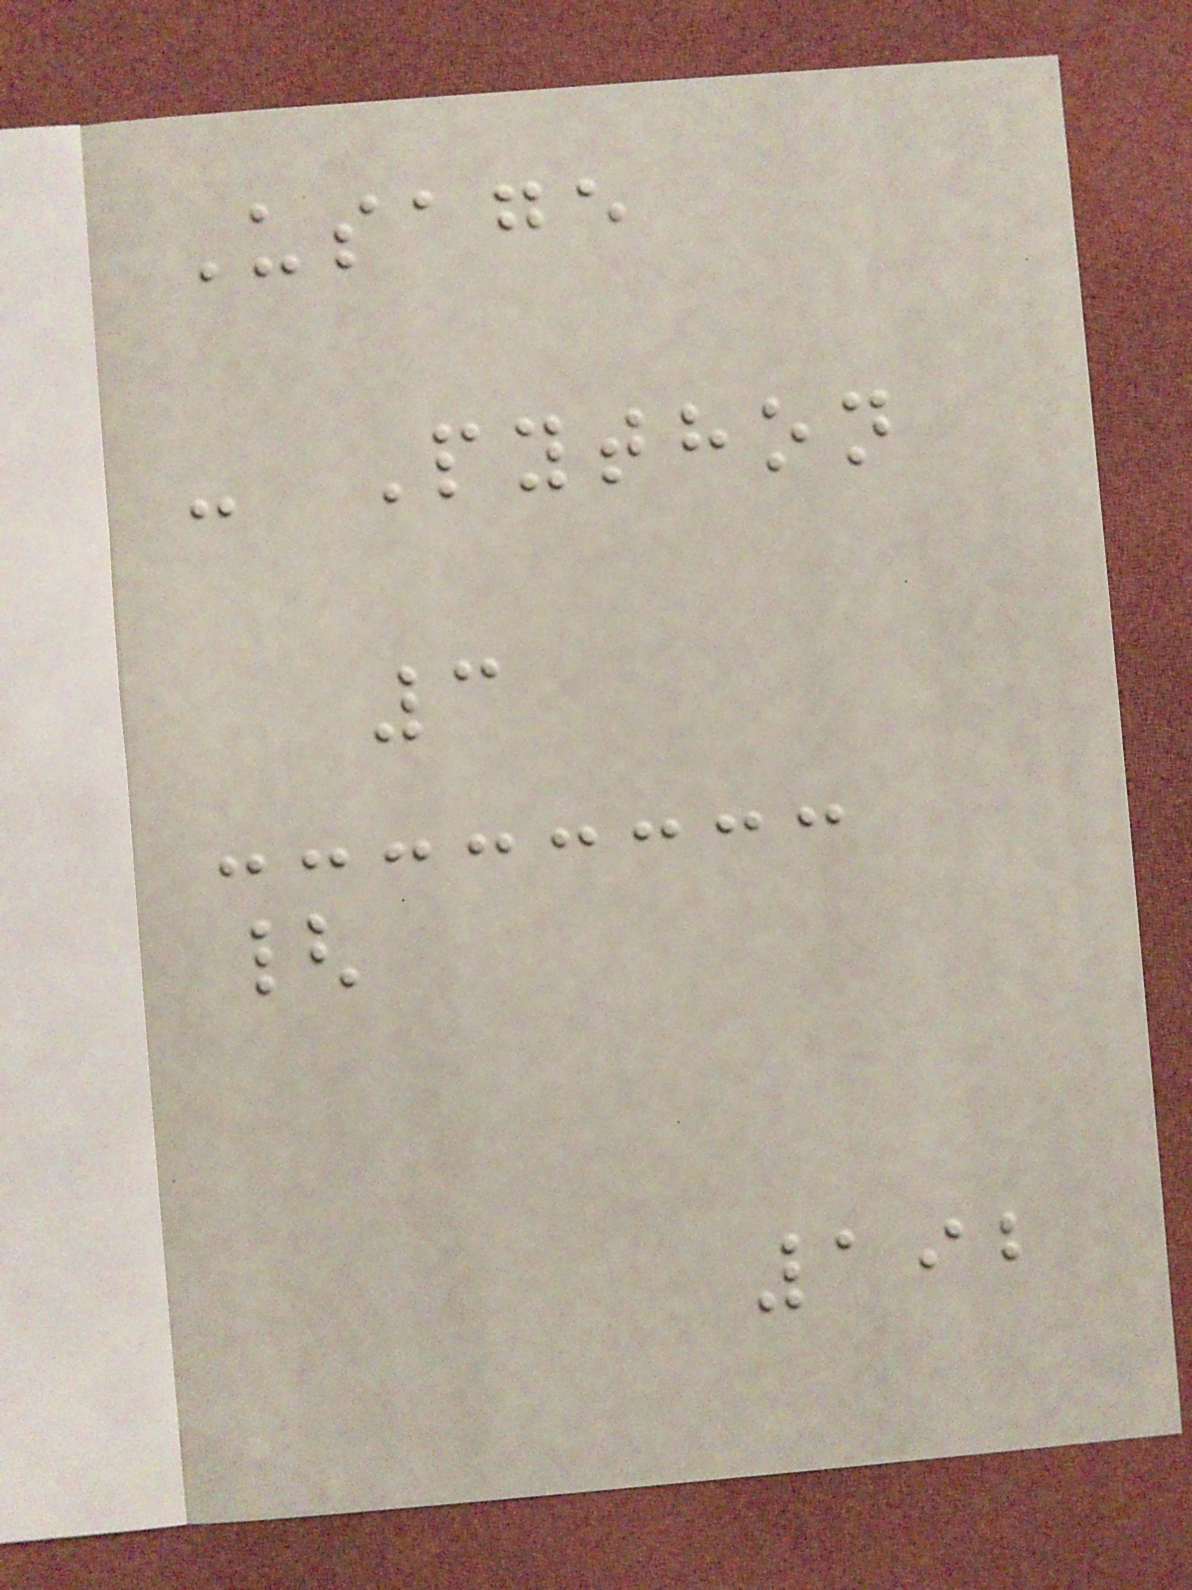Usage
- Python
3
{
192
